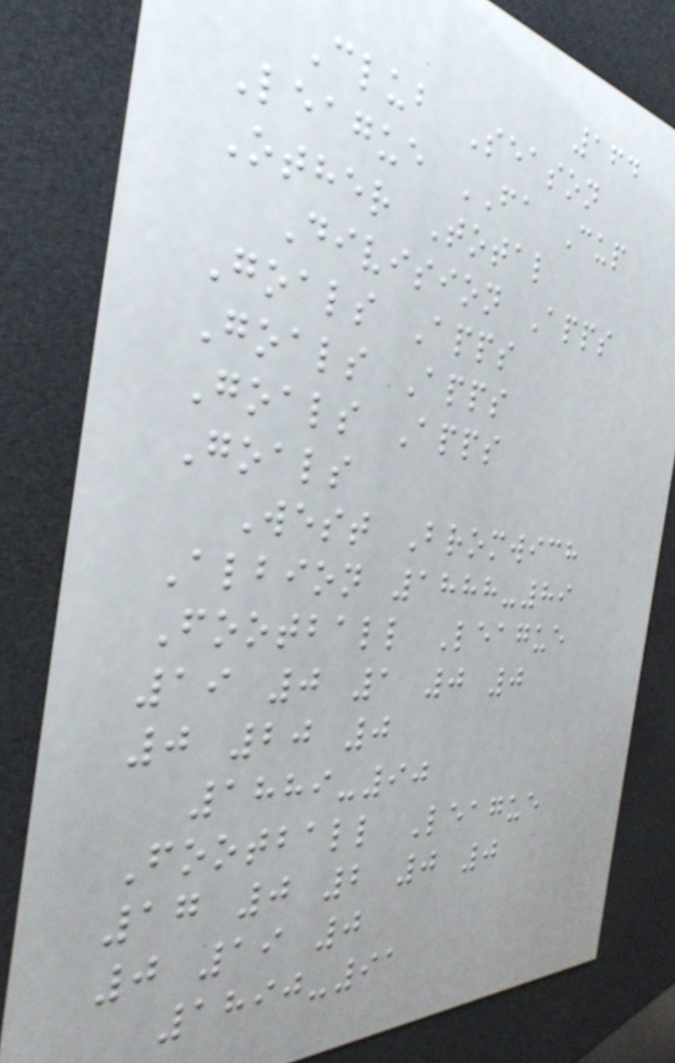164
Club Season
League FA Cup
Other Total
Division Apps
Goals Apps
Goals Apps
Goals Apps
Goals
West Bromwich
Albion 1888-89
Football League
19 0 1 0 0
0 20 0
1889-90
Football League
17 0 2 0 0
0 19 0
1890-91
